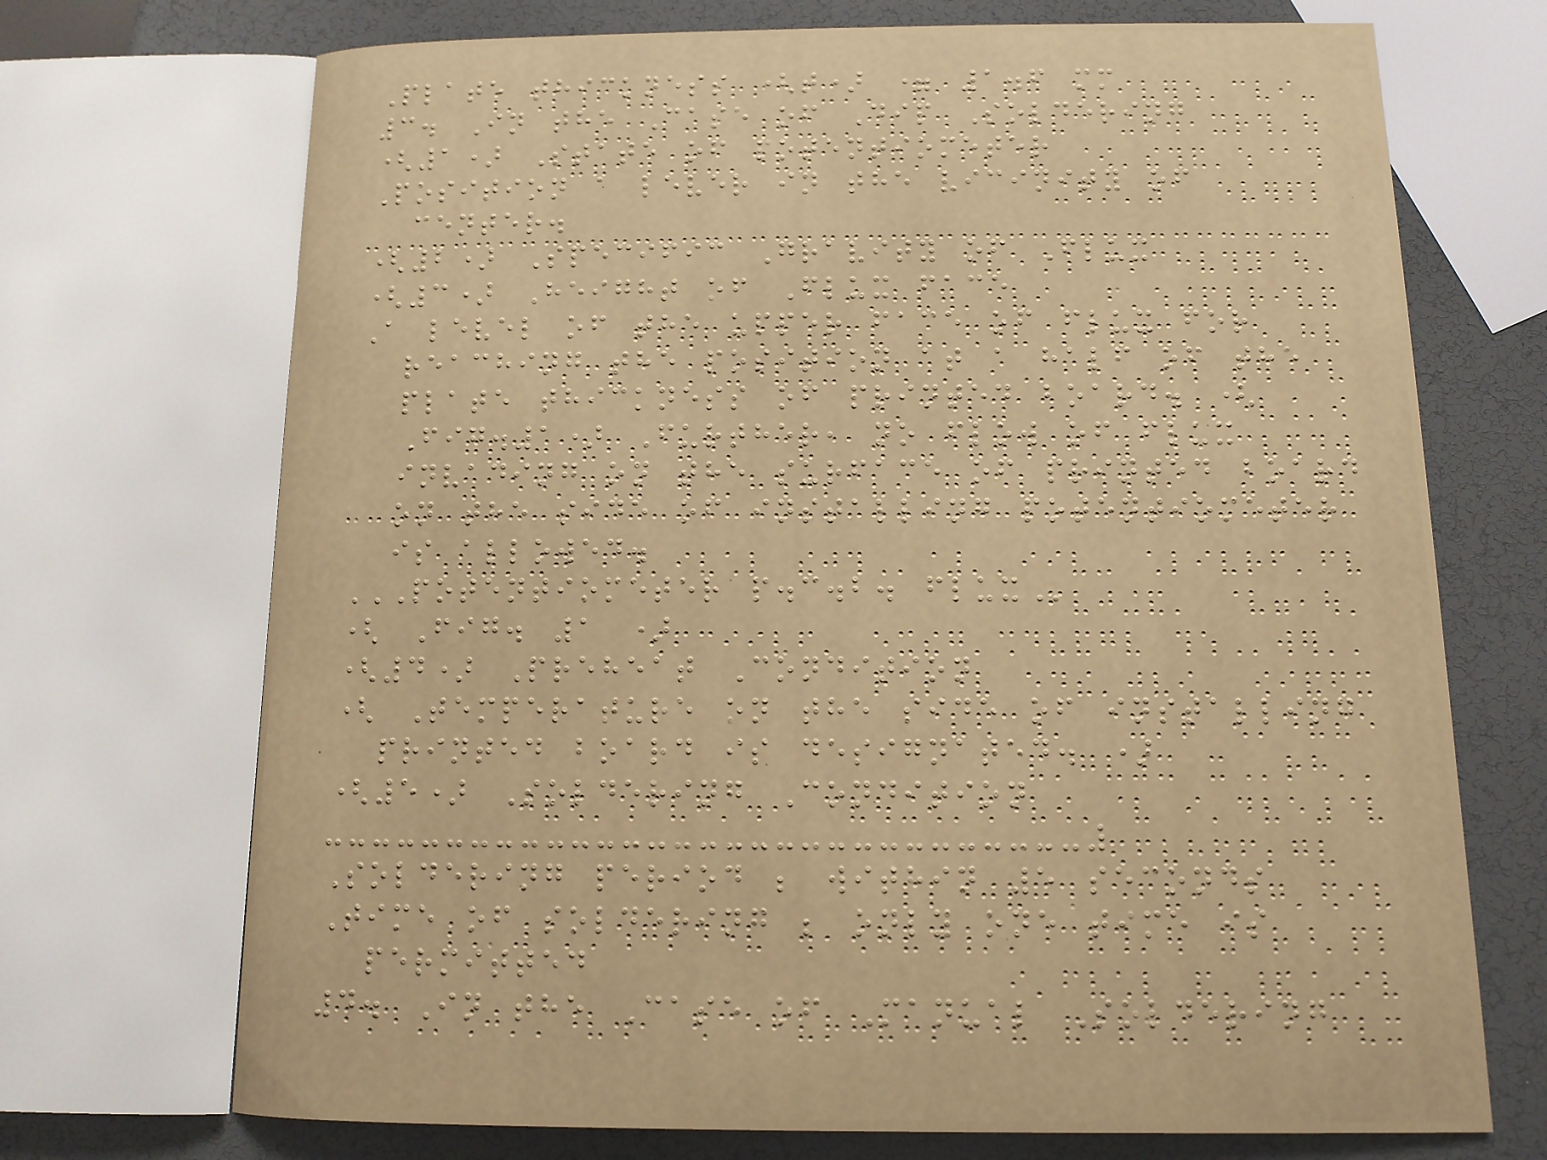Plate thickness (t) = 1.6 mm
3. In the Case of Dip Soldering
(1) State of potentiometer
Position a lever in the vicinity of
center.
(2) Specific Gravity of Flux
(3) Height of Flux face
A level of the upper face of flux for
reaching the position at a half of the
plate thickness of printed board. (
Fig.1) Further, no flow of flux
invading on the surface of printed board
on the side of installing potentiometer
is allowed.
POTENTIOMETER P.C.B. FLUX
( Fig. 1 )
(4) Preheat Condition
( Temperature on the side of installing
printed board is designated. )
(5) Soldering Condition
Soldering period ; within 5 seconds
Time of soldering ; only one time is
permitted
4. In the Case of Manual Soldering
